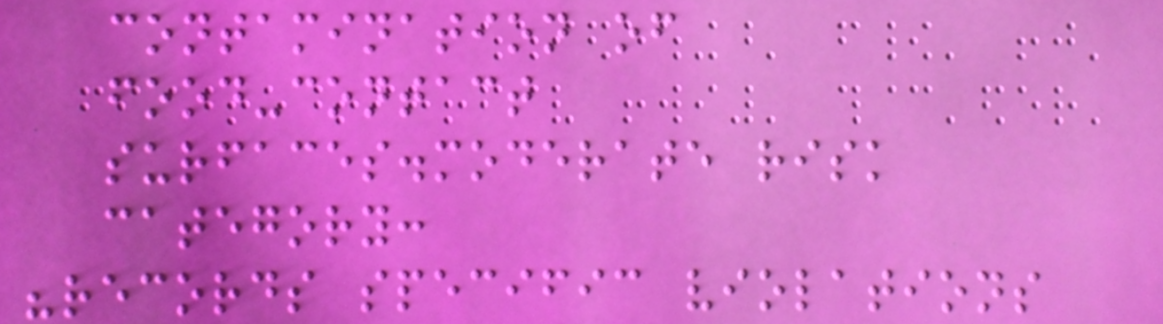contamination of
food-contact
surfaces.moderate risk
category:
"records specific violations
